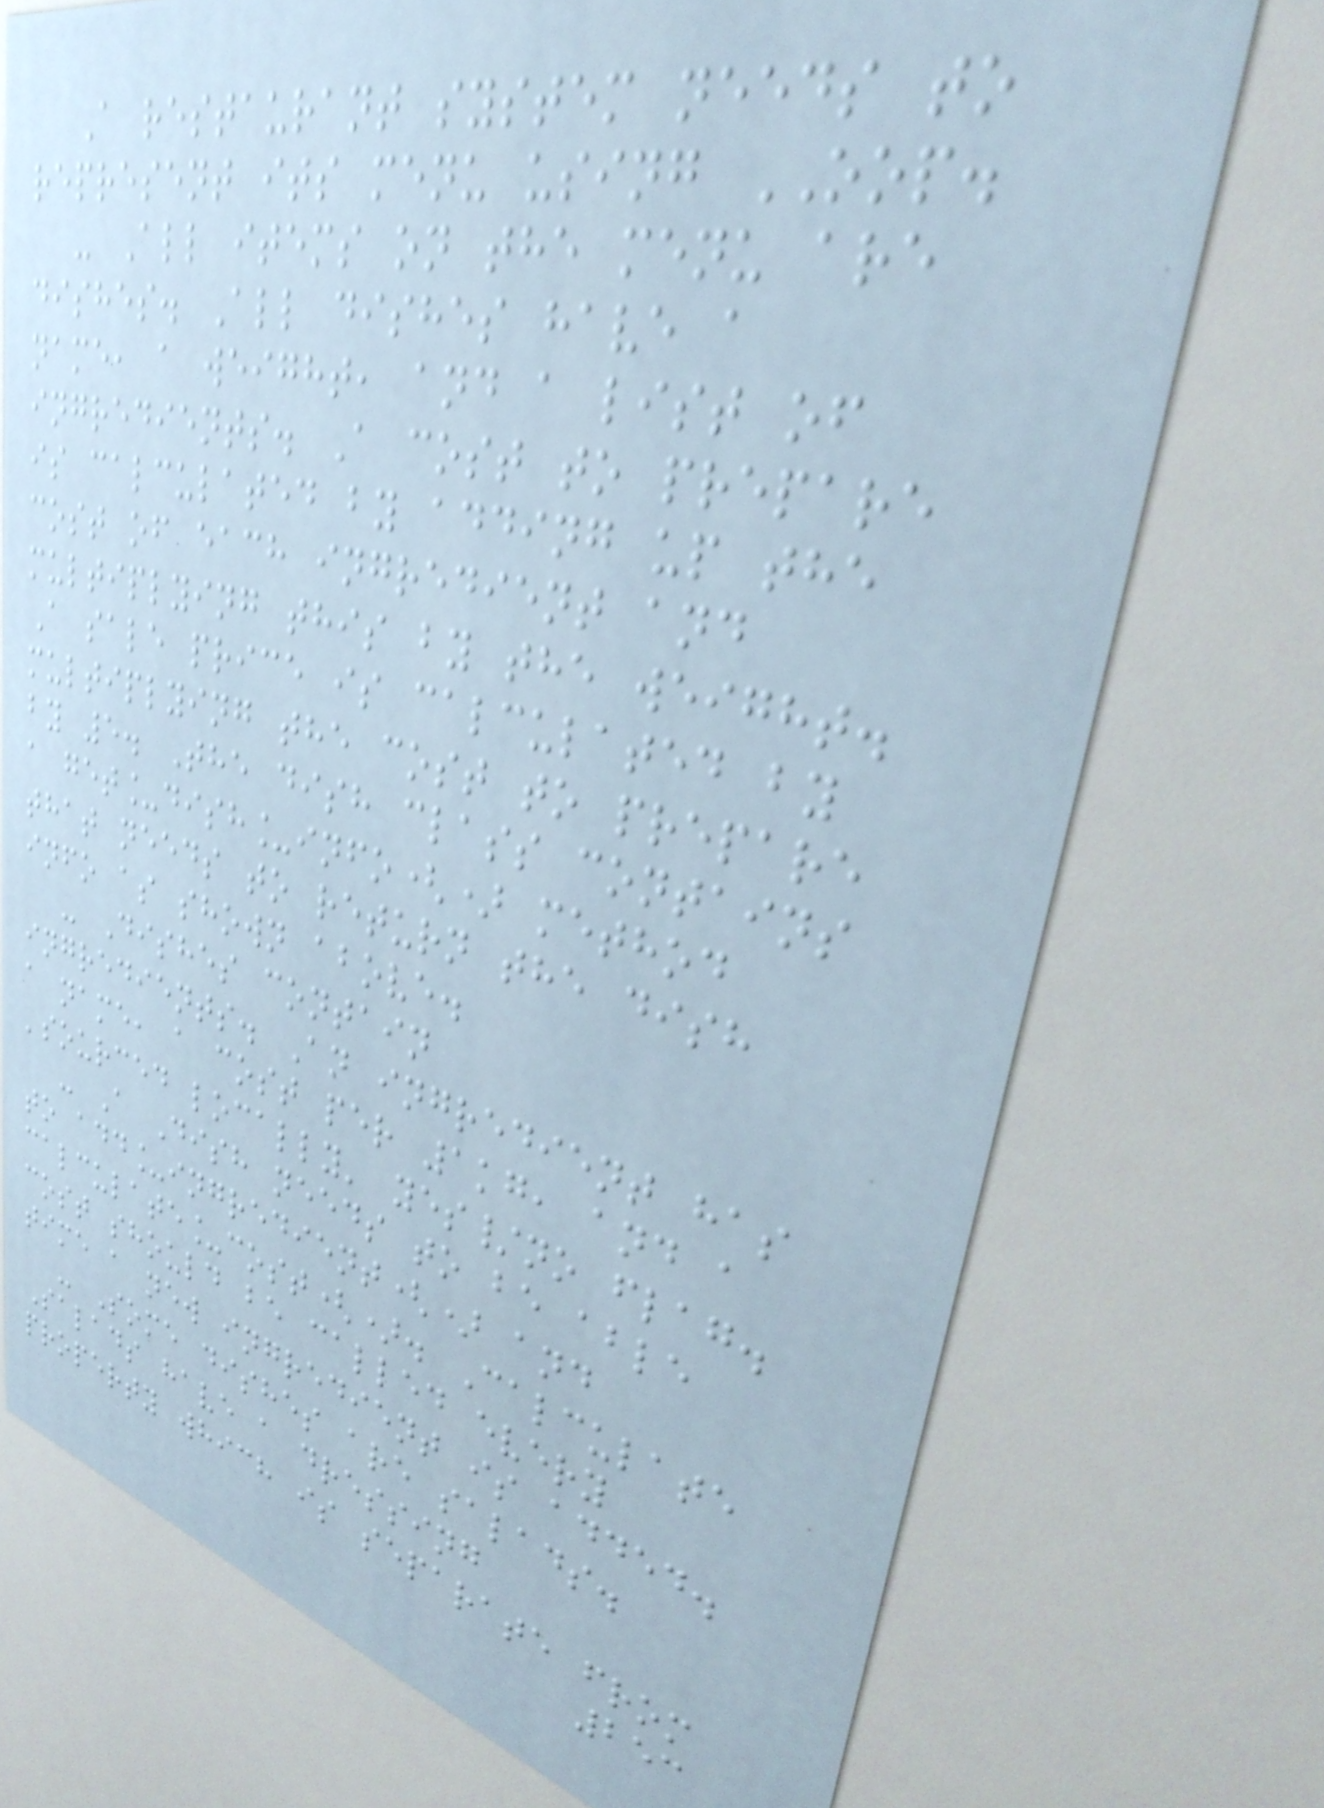A restaurant system needs to
represent its menu using OOP.
- All items on the menu are
dishes. All dishes have a
name, a weight, and a list of
ingredients. A cost to prepare
is calculated by adding up the
cost of each ingredient and
multiplying this by the weight.
A sale price is calculated by
multiplying the cost to prepare
by 5. The dish class contains
a get_dish_info() method
that needs to return the dish
info as shown above.
- Dishes contain
ingredients. An ingredient has
a name, a cost per 1kg, and a
'sourced locally' yes/no flag.
- A Dish needs to be able
to add_ingredient() and
calculate_cost(). Calculate
cost should be called every
time a new ingredient is added.
- Some dishes are salads.
Salads have a dressing
property which is separate from
253
